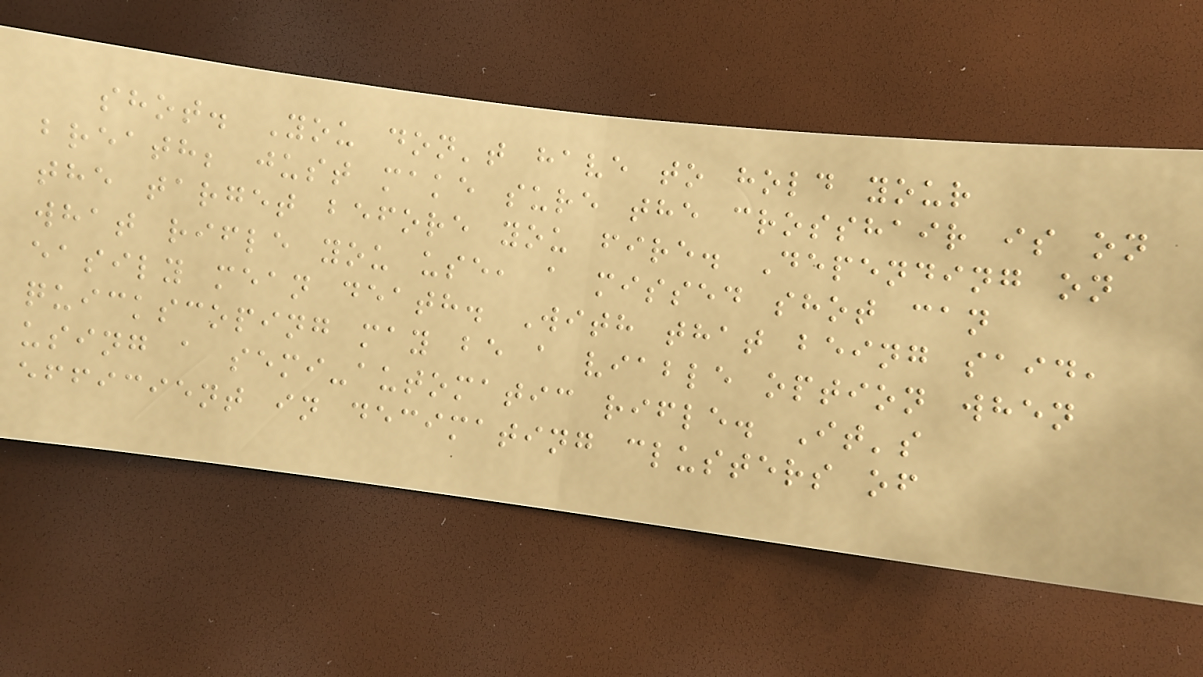shot. You don't have to hold your
breath; just make sure the crosshair is on
the target before you fire. Depending on
what rifle you use, a missed shot can
easily mean death. With that being said,
quickscoping may be a viable option when
using a semi-automatic rifle. It's
efficient in decimating clusters of
